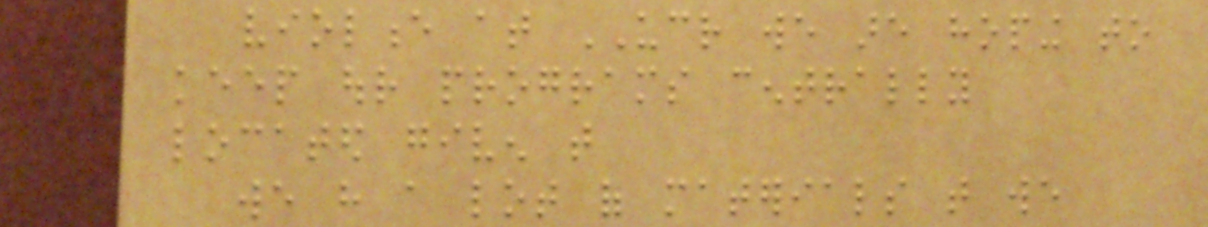violence at UCR we are hoping to
keep our programs centrally
located given that
we have a lot of materials that we
